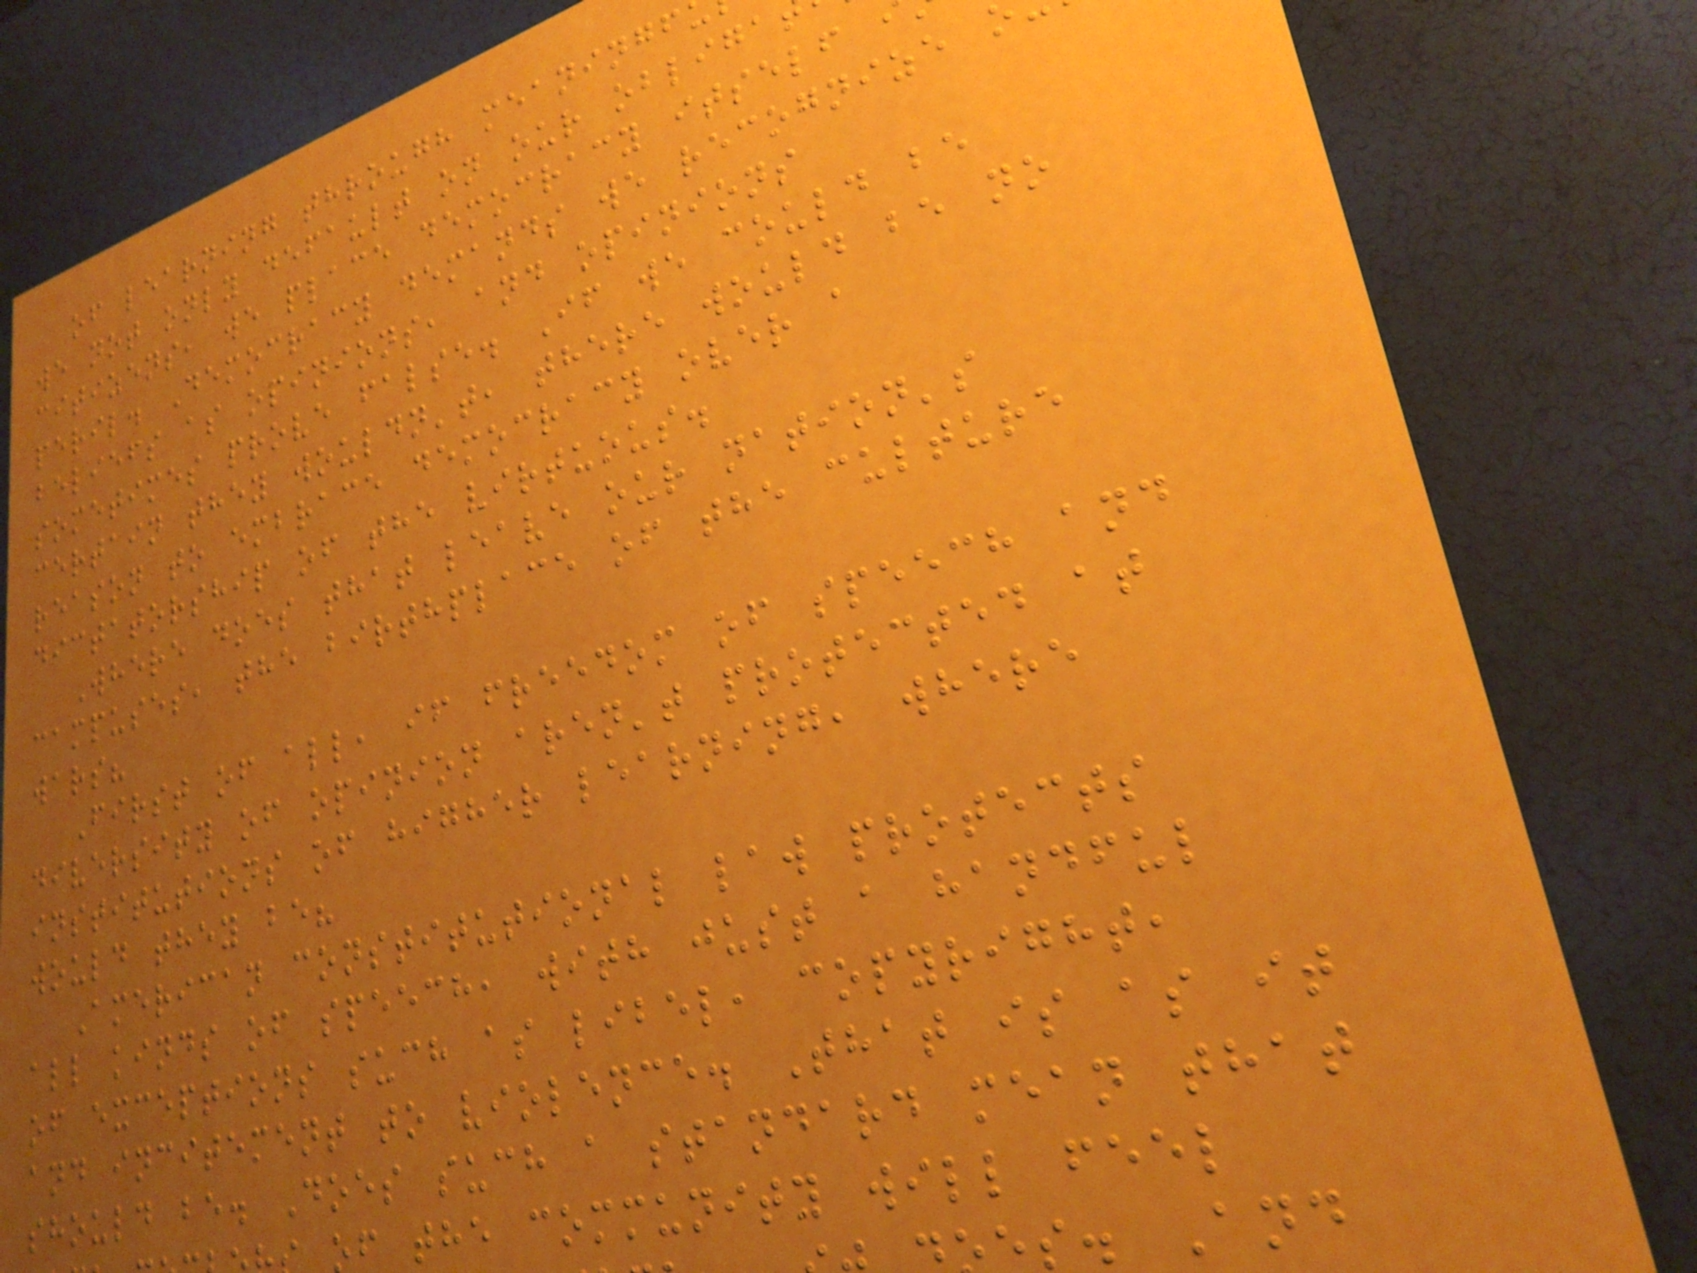of learning through meaningf
we not only default on our obliga
citizens, we place democracy itself
peril. Democracy demands we recognize
beliefs as opinions, and opinions
sometimes prove false. If we could be
certain they wouldn't, there would be no
reason to embrace democracy over a
dictatorship of the virtuous.
Where does that leave our nation's
campuses, the birthplace of the culture
wars?
First of all, if freedom of speech and
diversity of opinion aren't protected at
institutions of higher learning, where
would they be?
American constitutional law protects
all kinds of speech, with just a handful
of exceptions such as libel, copyright,
and incitement to violence. That is as it
should be. Does such a standard mean that
of the community will feel
